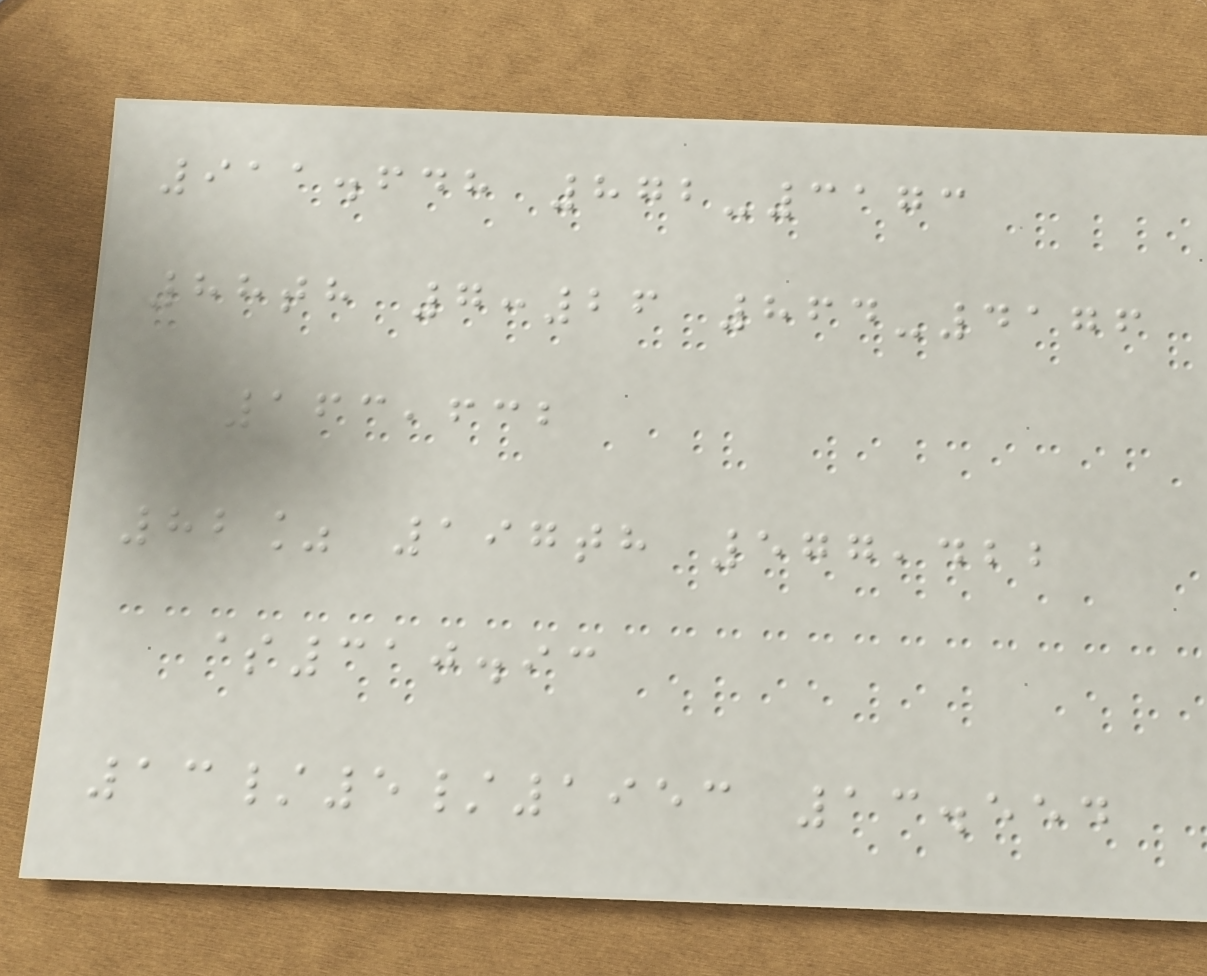911.648 872-3173
88th 7:26 864-4176
163,632
82% 197th 577,422
$310.93
13/5/1953 13.554
